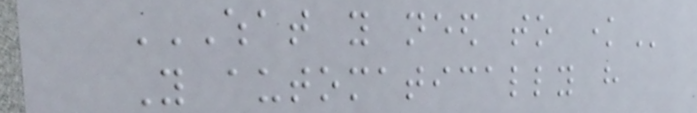WHAT YOU NEED TO KNOW
You automatically have
